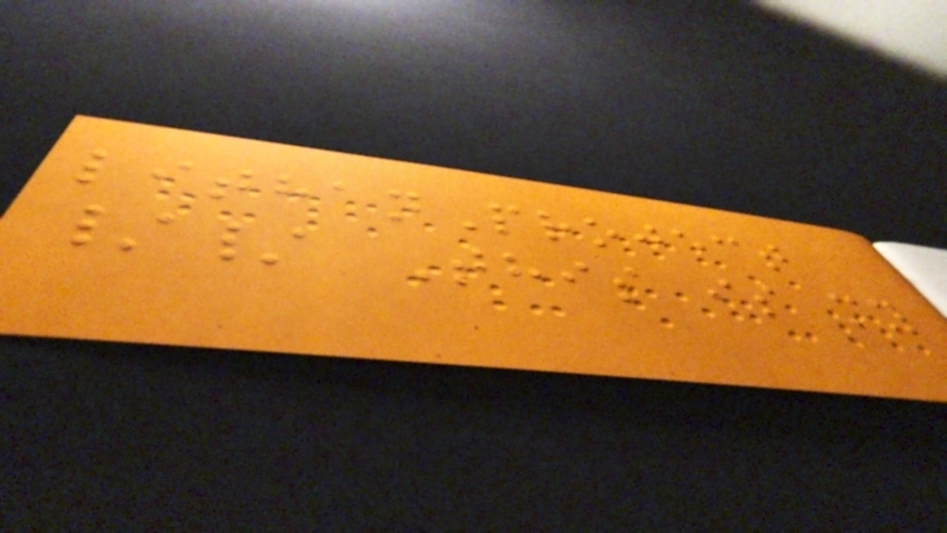lithanProject
// This is my
